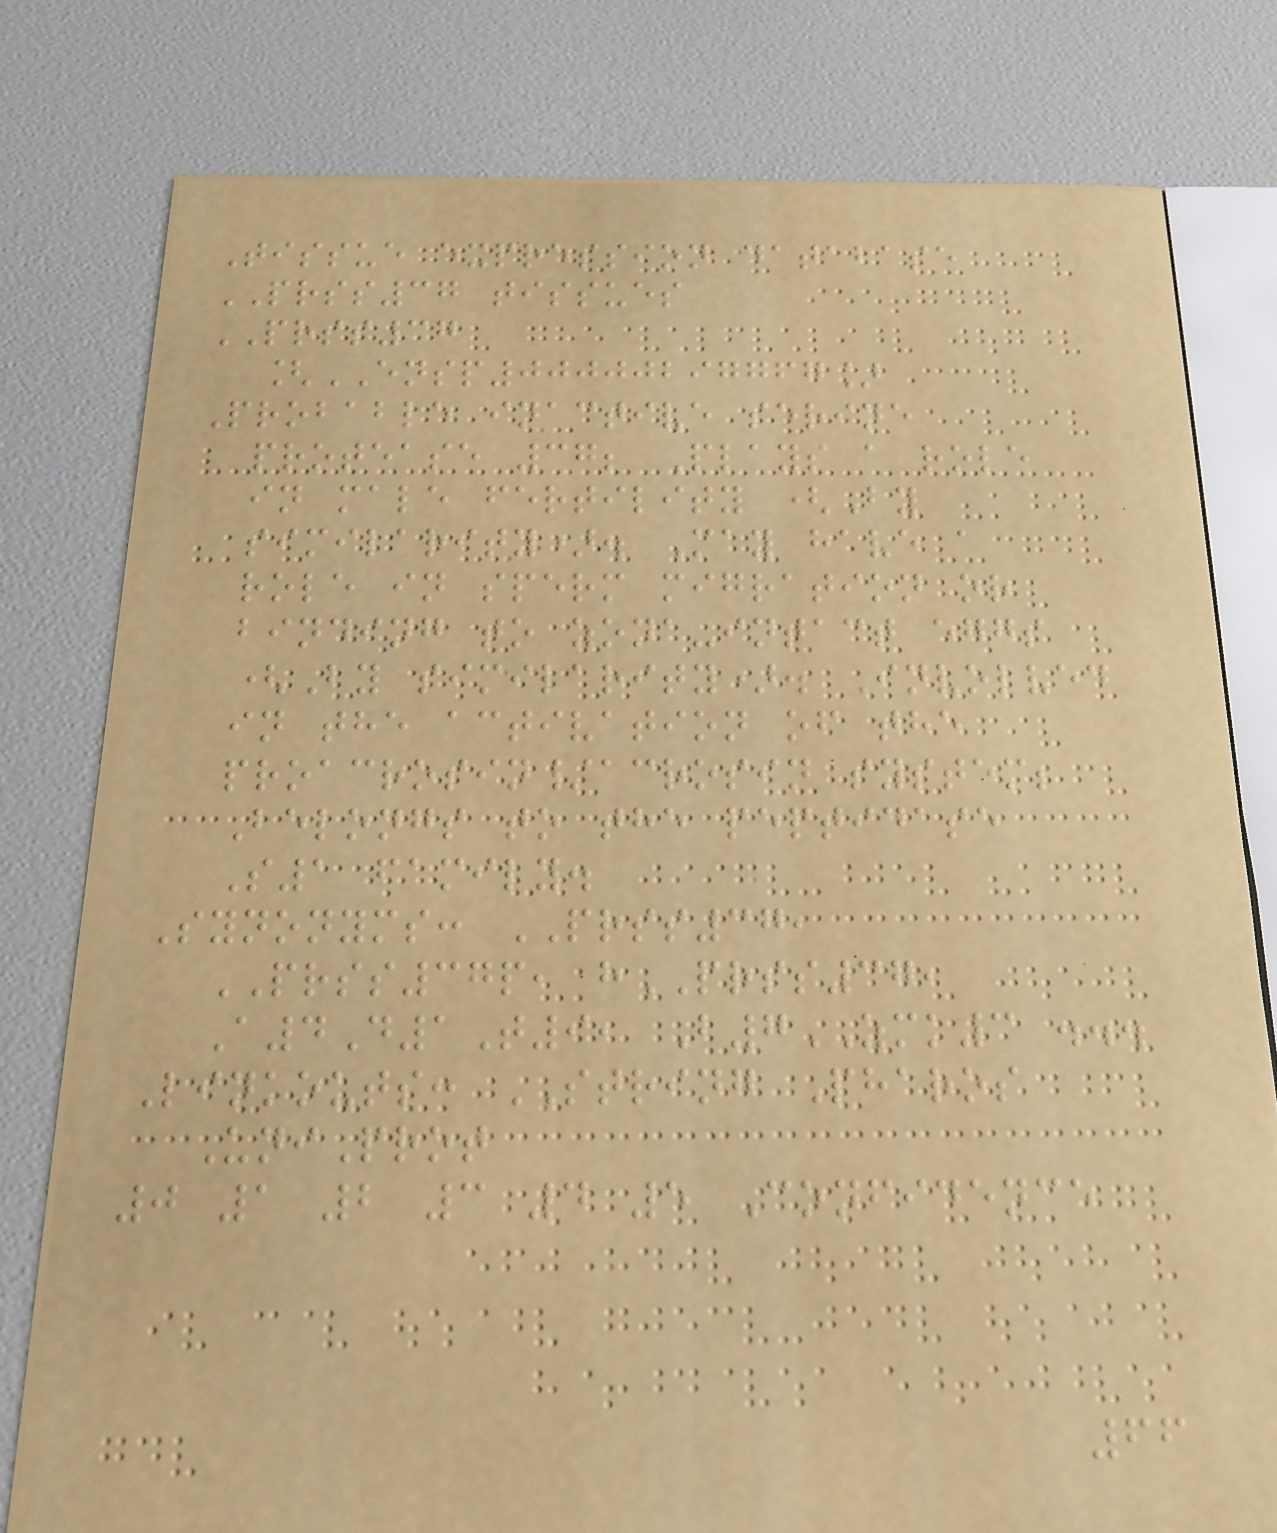Tissue expression database
PRSS37 tissues
PRSS37
[ENSP00000297767]
Probable inactive serine
protease 37; Plays a role
in male fertility (By
similarity). May have a
role in sperm migration or
binding to zona-intact eggs
(By similarity). Involved
in the activation of the
proacrosin/acrosin system;
Belongs to the peptidase
S1 family.
Synonyms: PRSS37,
PRSS37p, hPRSS37,
A4D1T9, B7ZMK3 ...
Linkouts: STRING Pharos
UniProt
0 1 2 3 4 5 Confidence
66
